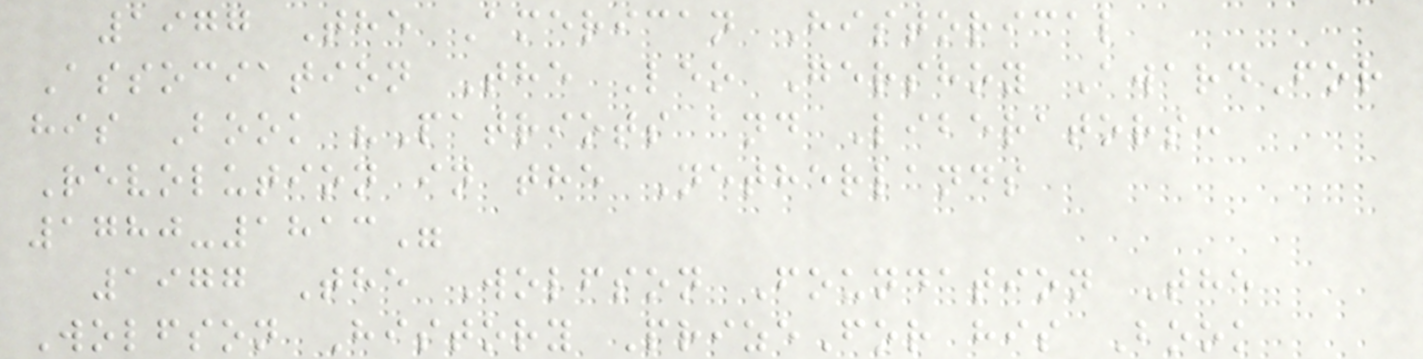1977 The American Historical
Association The Leo Gershoy AwardFor
his Book "Patriots and Liberators:
Revolution in the Netherlands
1780-1813"
1977 The Wolfson Foundation The
Wolfson History PrizeFor his Book
